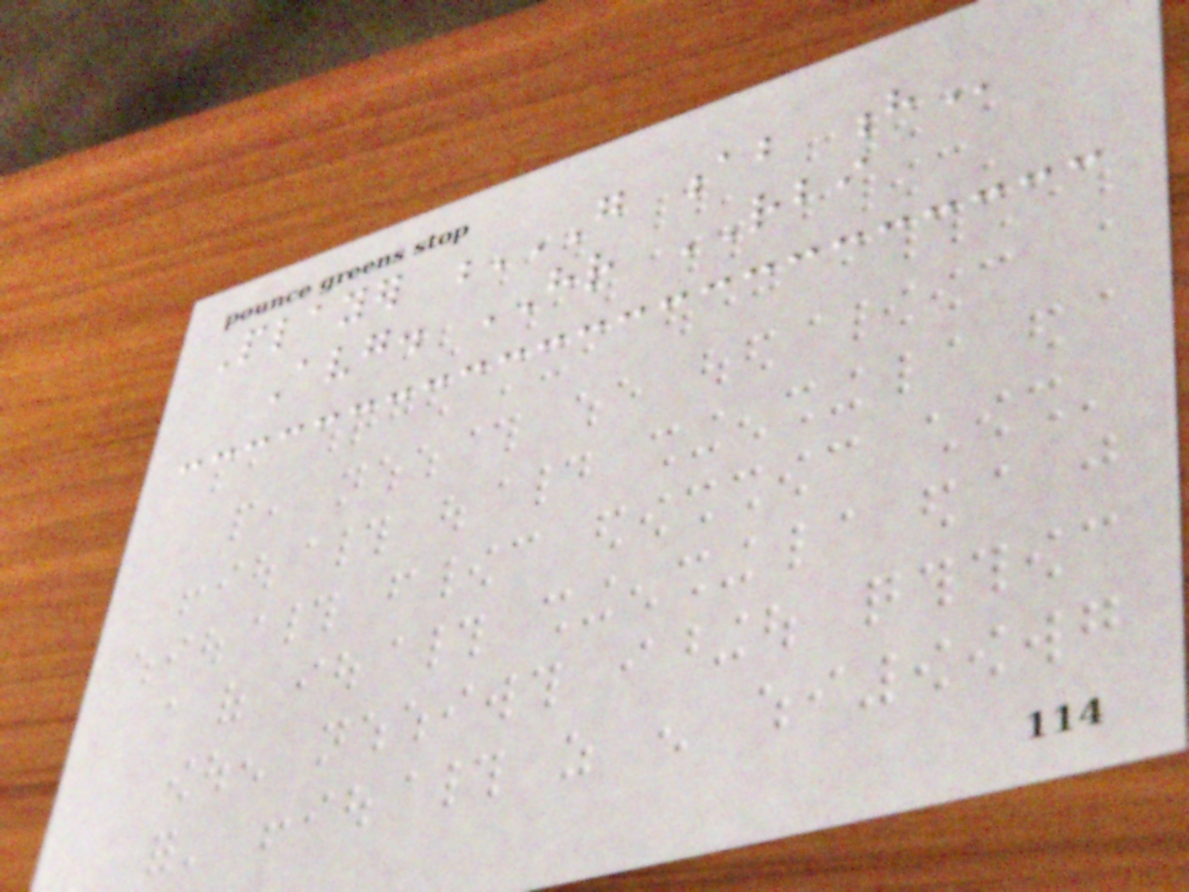Player G AB H
Avg. HR RBI
